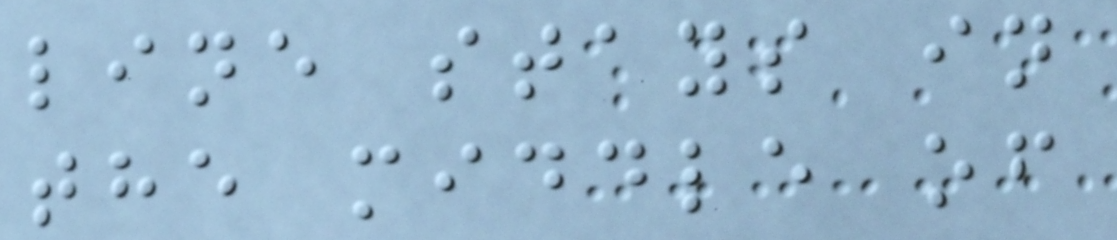line stays in
the middle of
